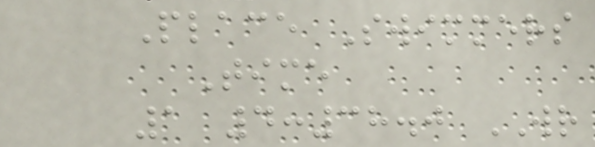Place Swimmers
Time
1 4:38.0 WR
